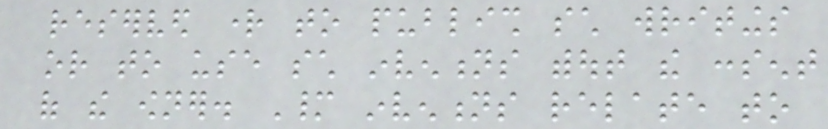reserved right to publish such writings
or to use such inventions without the consent
of the owner. Many inventions relate to
